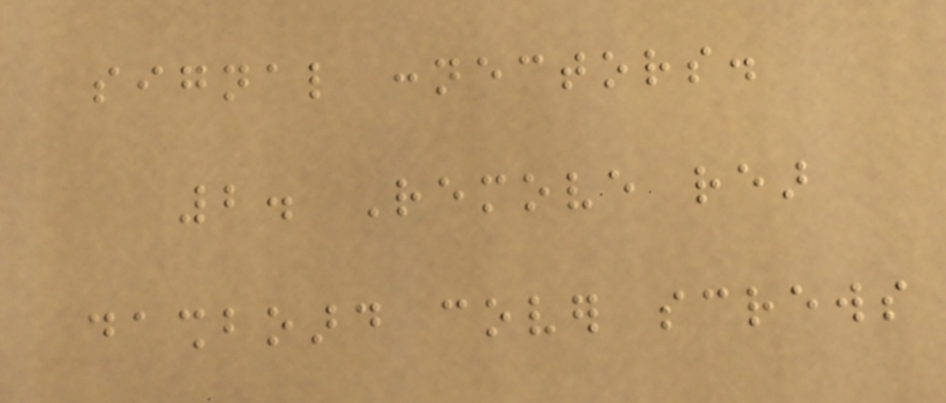signal connectors.
2. Remove rear
dashboard cover screws
